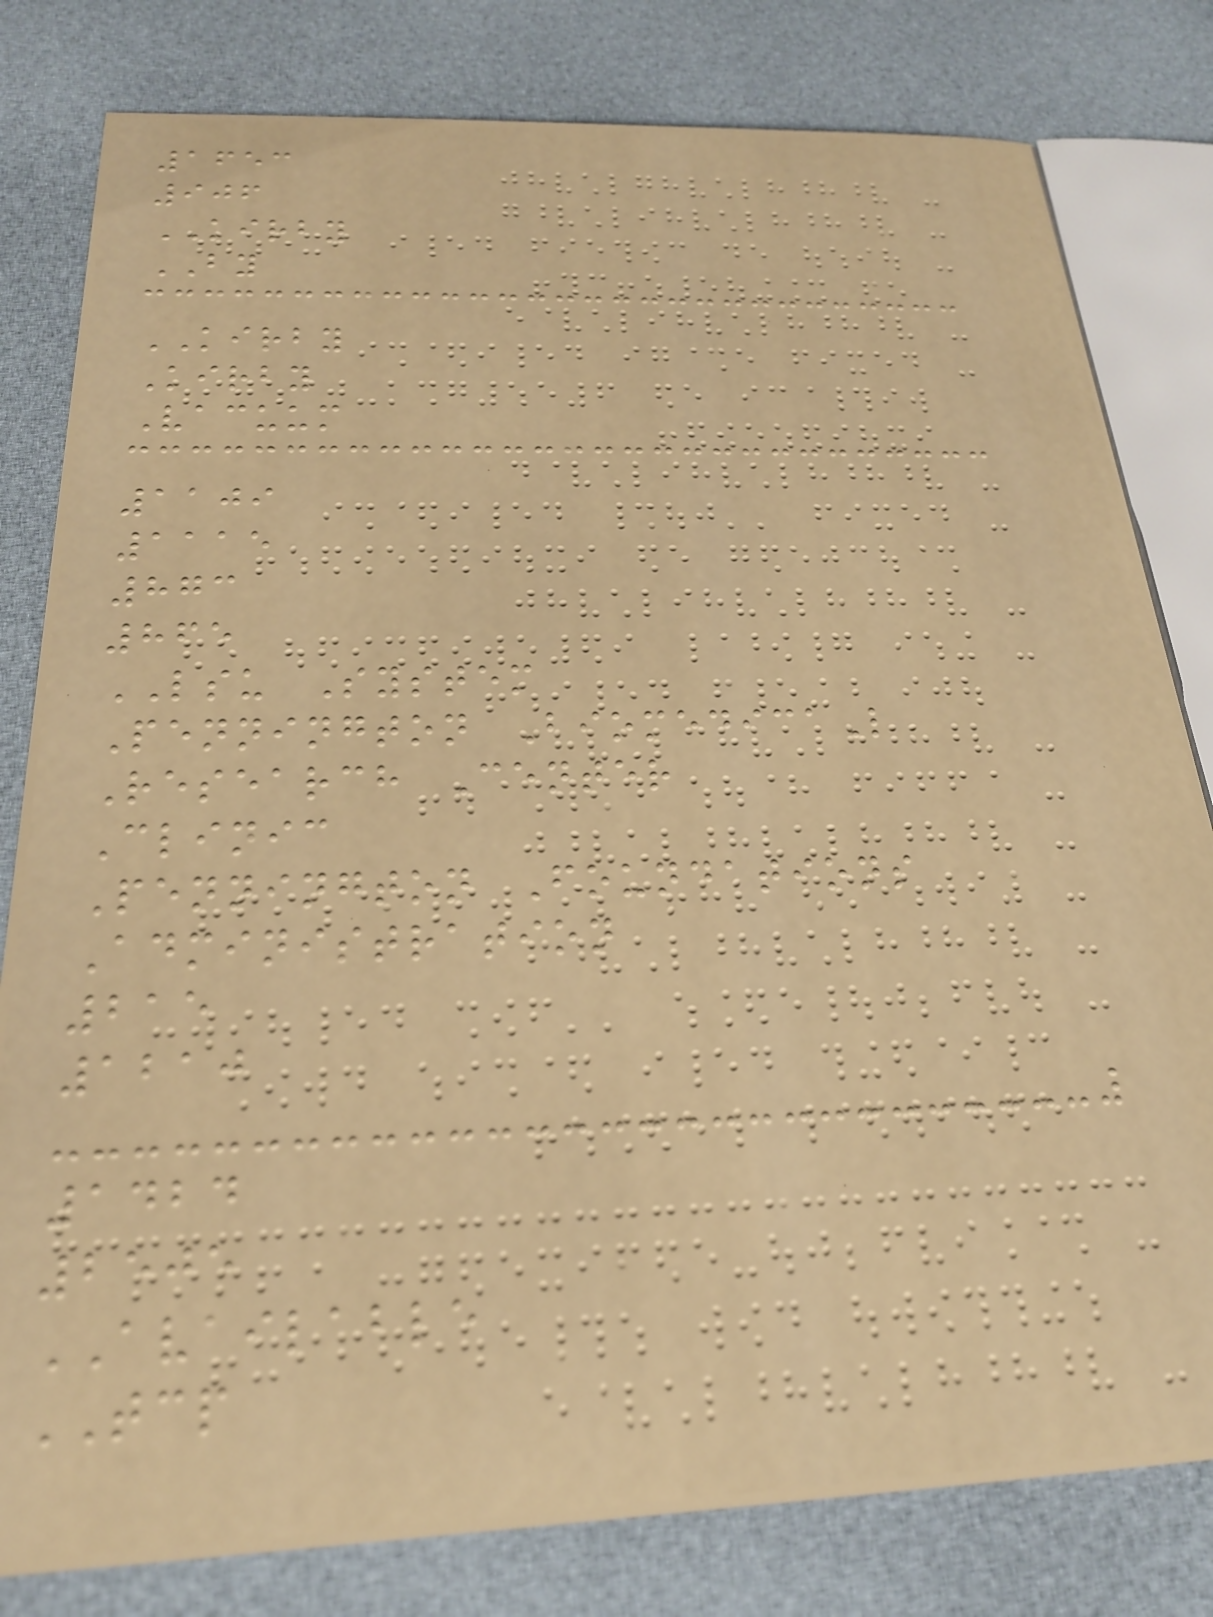1653
906
KIRBY
BY
KIRBY
Kirby
Vacuum
1109
1115
873
865
LSU System
Pennington BiomedicaL
Research Center
Clinic
Pennington Foundations
Administration
215
1210
1424
2505
AVAILABLE
TCP
